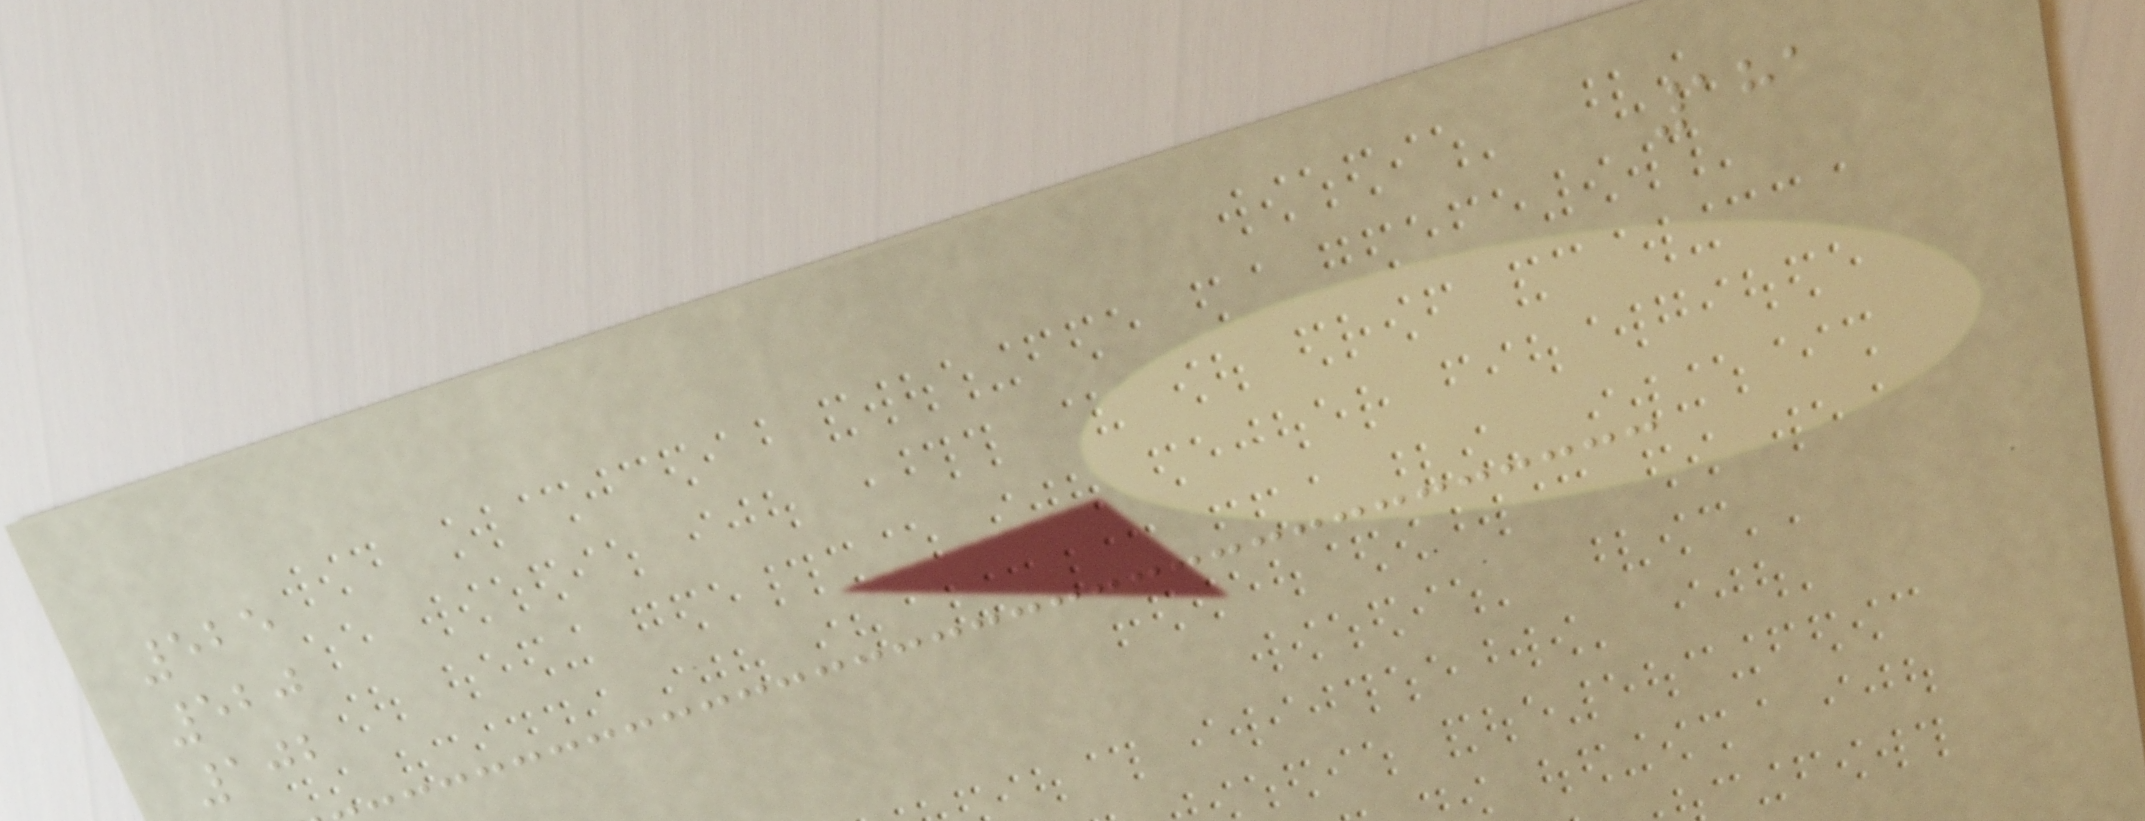181
525
520
102
